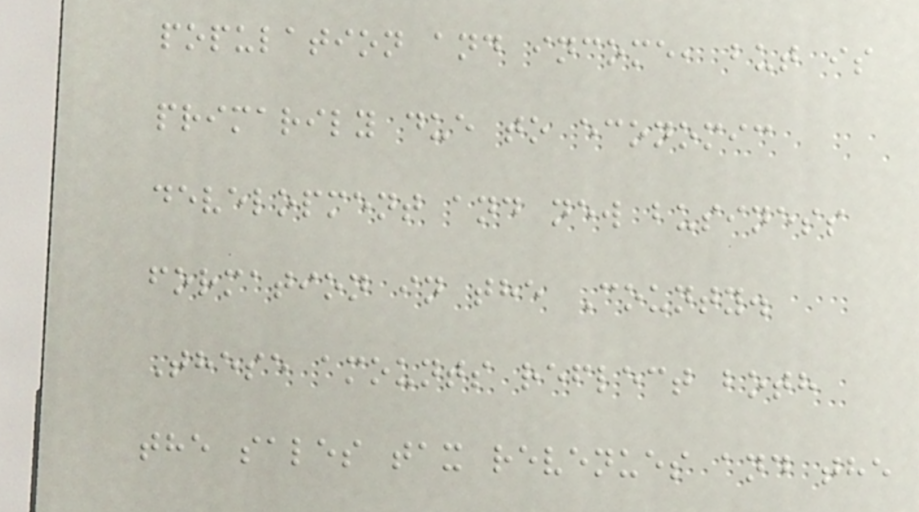population and income, but is
primarily due to economic
development and new business
formation in the County.
These amounts reflect both
the sales tax revenues and the
